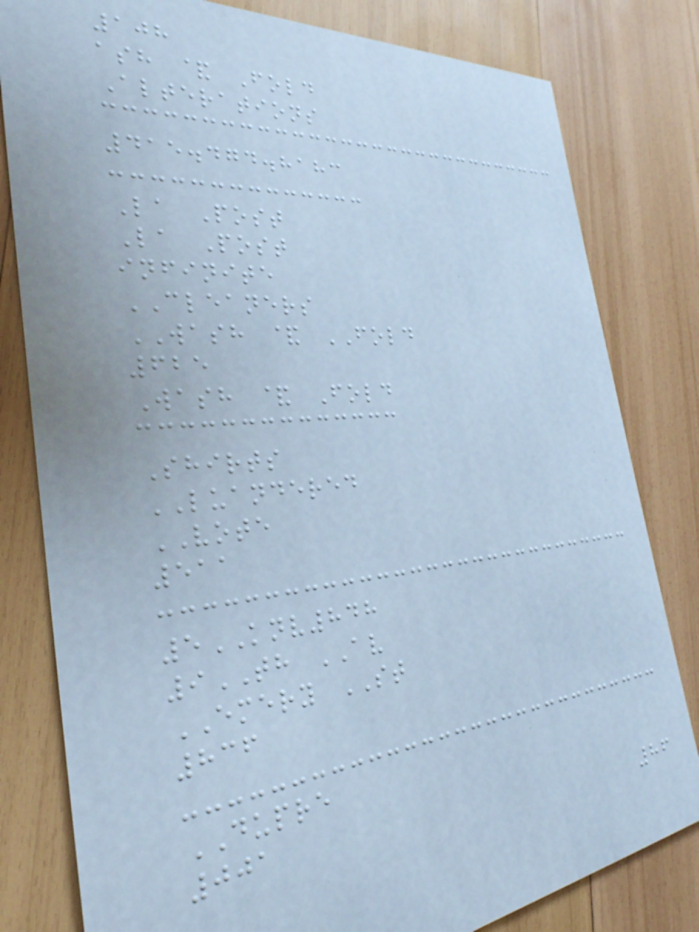108
ash & Fold
Alterations
415.474.8183
La Post
La Post
infinite
CLEANERS
WASH & FOLD
625
Wash & Fold
Shirts
LUANDERED
VOTE
511
5KNV848
9TH AV
EMERY ST
836
DUPRE
001
86
